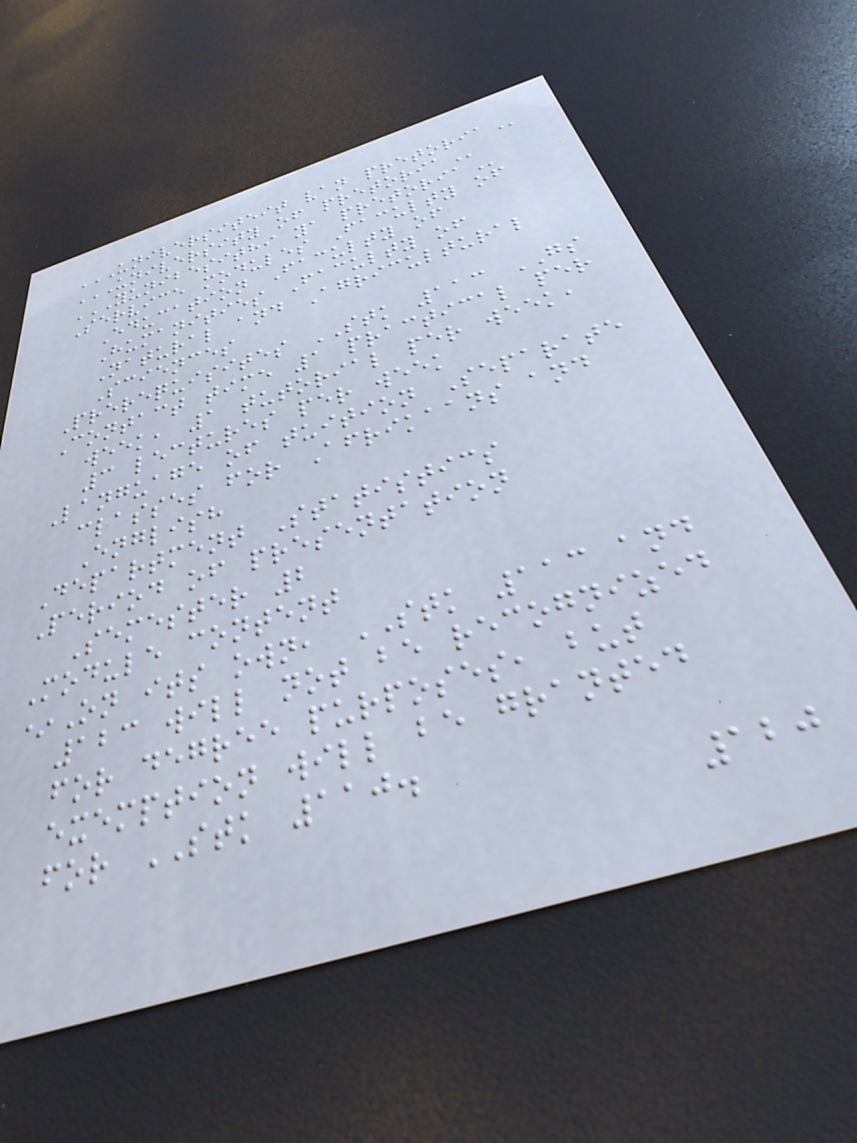UNIVERSITEIT VAN PRETORIA
UNIVERSITY OF PRETORIA
YUNIBESITHI YA PRETORIA
Service modules Faculty of
Education Faculty of
Humanities Faculty of
Natural and Agricultural
Sciences
Prerequisites STK 113 GS
Contact time 1 practical per
week, 1 tutorial per week,
3 lectures per week
Language of tuition Separate
classes for Afrikaans and
English
Department Statistics
Period of presentation
Semester 2
Module content
*On its own, STK 113 and
123 will not be recognized
for degree purposes, but
exemption will be granted
for STK 110.
120
